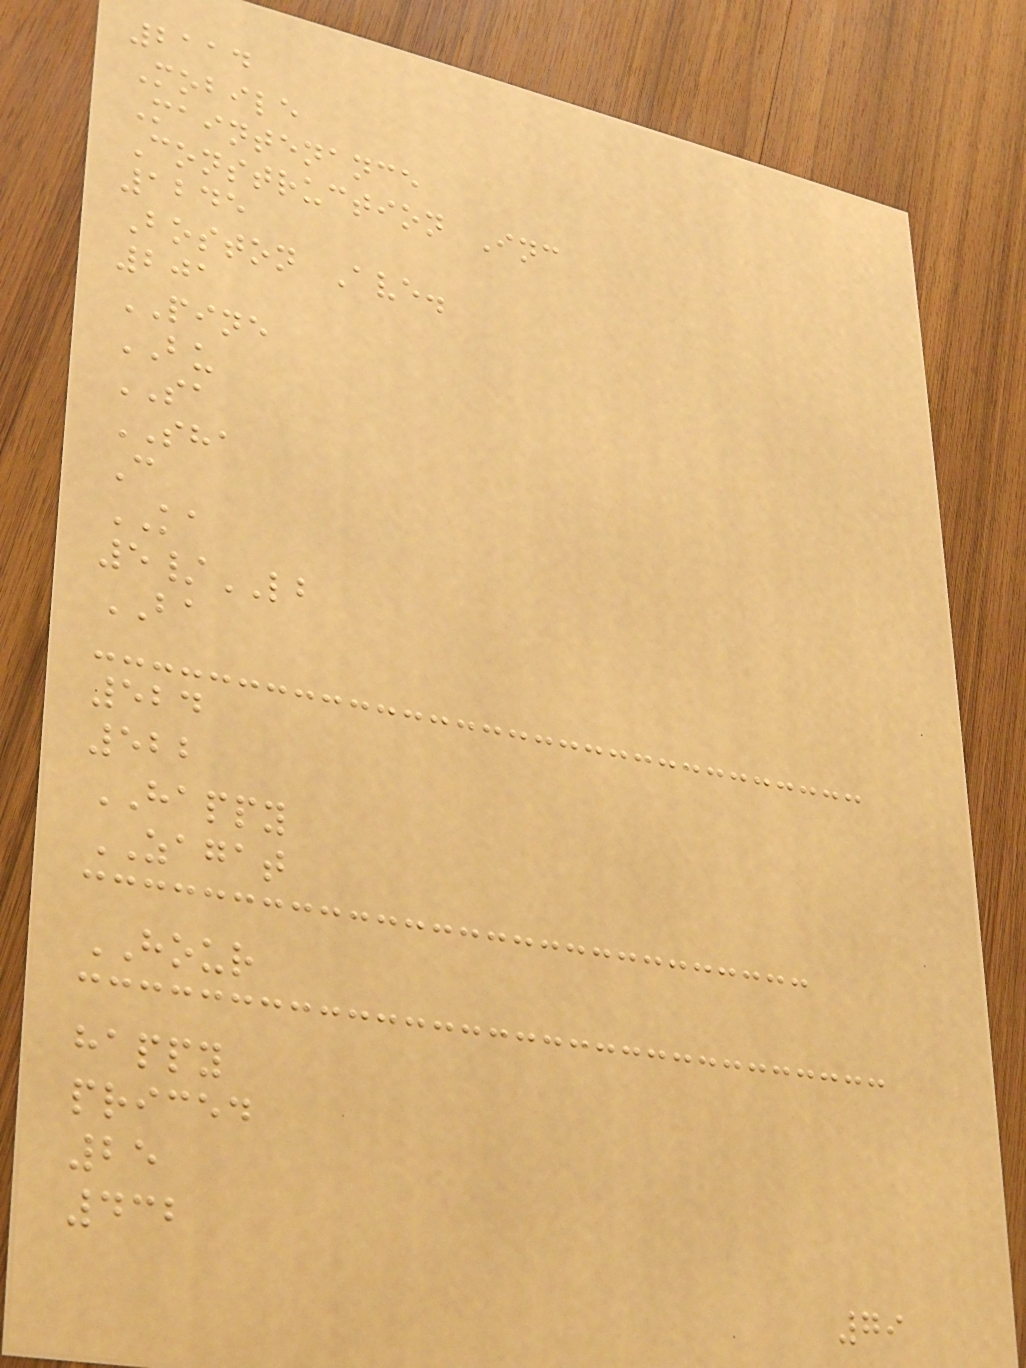2114
Mobile
Maintenance
Construction Inc
1245
Boston Ave.
201
PINE
BU
SA
SHA
C
KA
5/LB
BA
524
522
HAPPY
ZAGAT
HOUR
happy
priced
25
432
79
